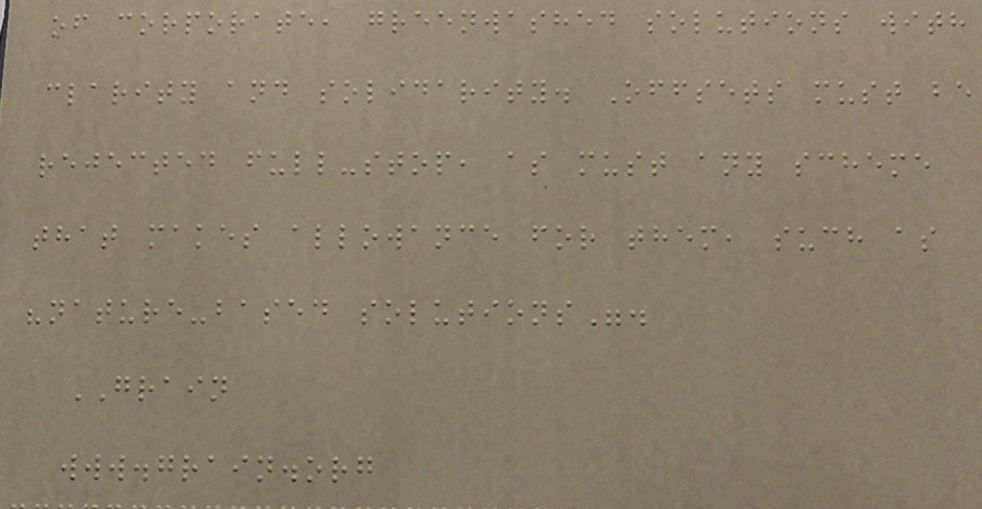of corporate, greenwashed solutions with
clarity and solidarity. Offsets must be
rejected full-stop, as must any scheme
that makes allowance for them, such as
"nature-based solutions".
GRAIN
www.grain.org
